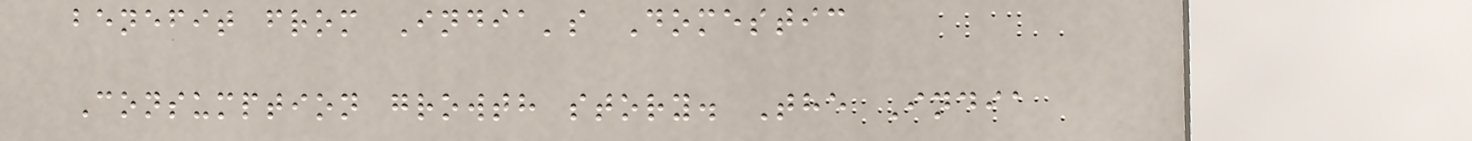benefit from India's Domestic
Consumption growth story. The India
